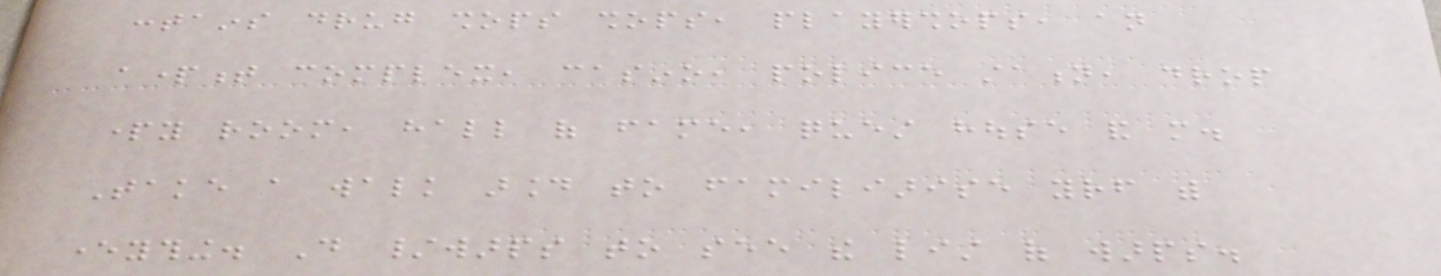contains drug shops shops, playershops, an
apartment complex, casino, police station, drop
party room, hall of fame, quest house and more.
Take a walk around to familiarise yourself with
everything. Do /warps to see the list of warps.
